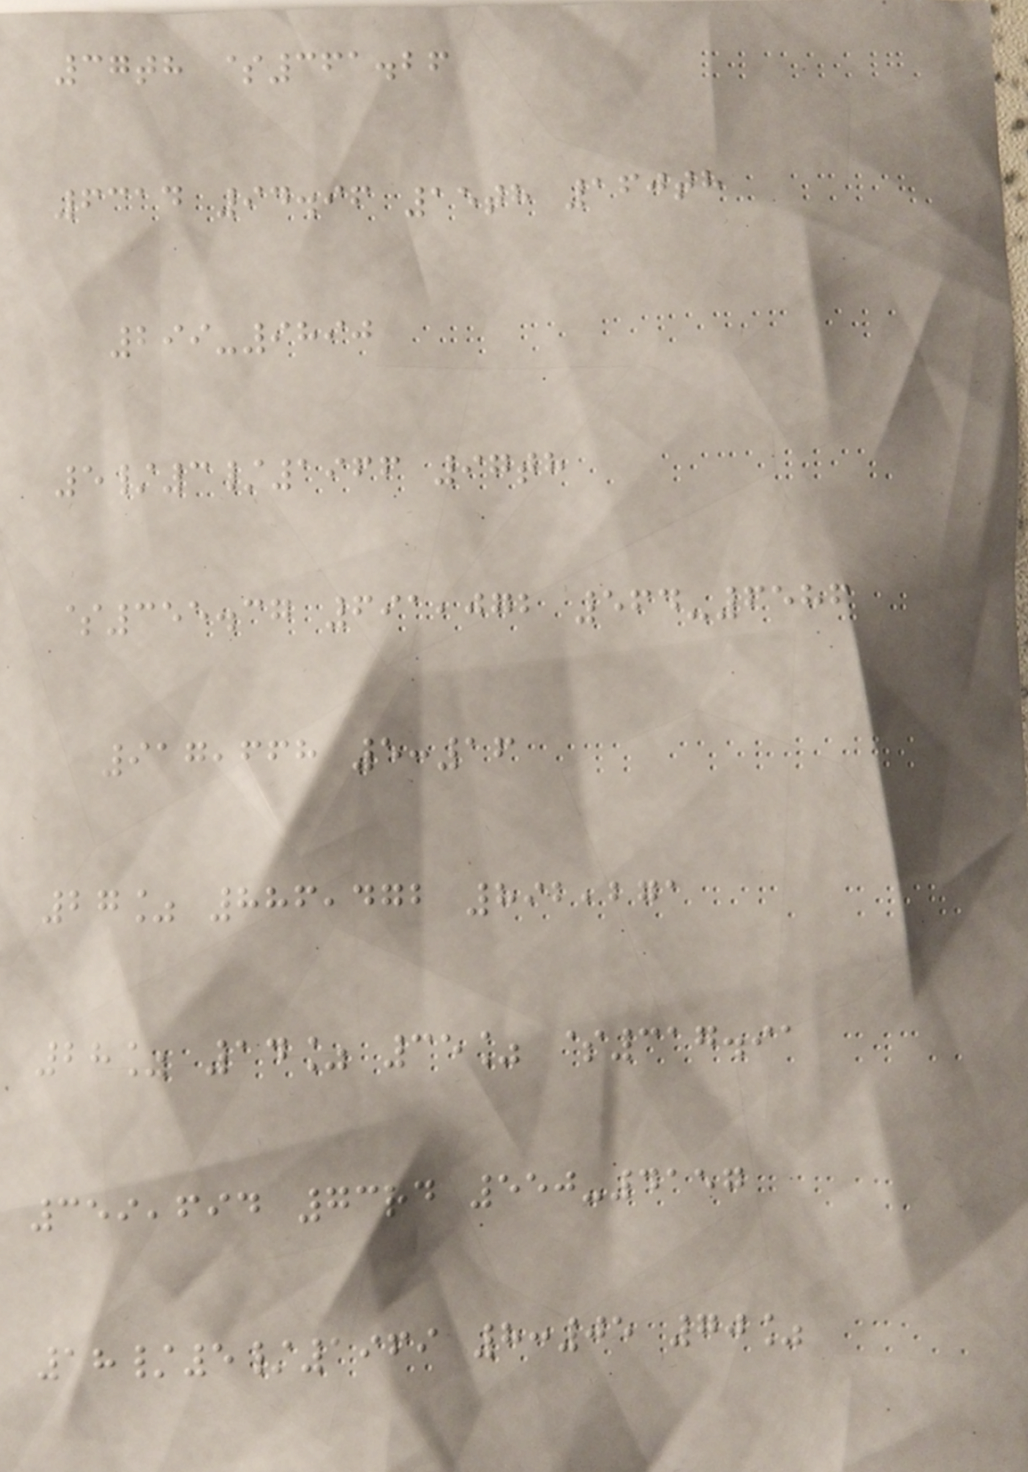37th $361.26
6314 94.96 15th 160th
299-9890
5/3/1966 97th
$355.37 691,072 564-6586
917,668 5:16
27% 886,472 892,271
28% 14% 35% $317.91
359,694 73rd 550-4157
18/5/1969 8:05 70%
